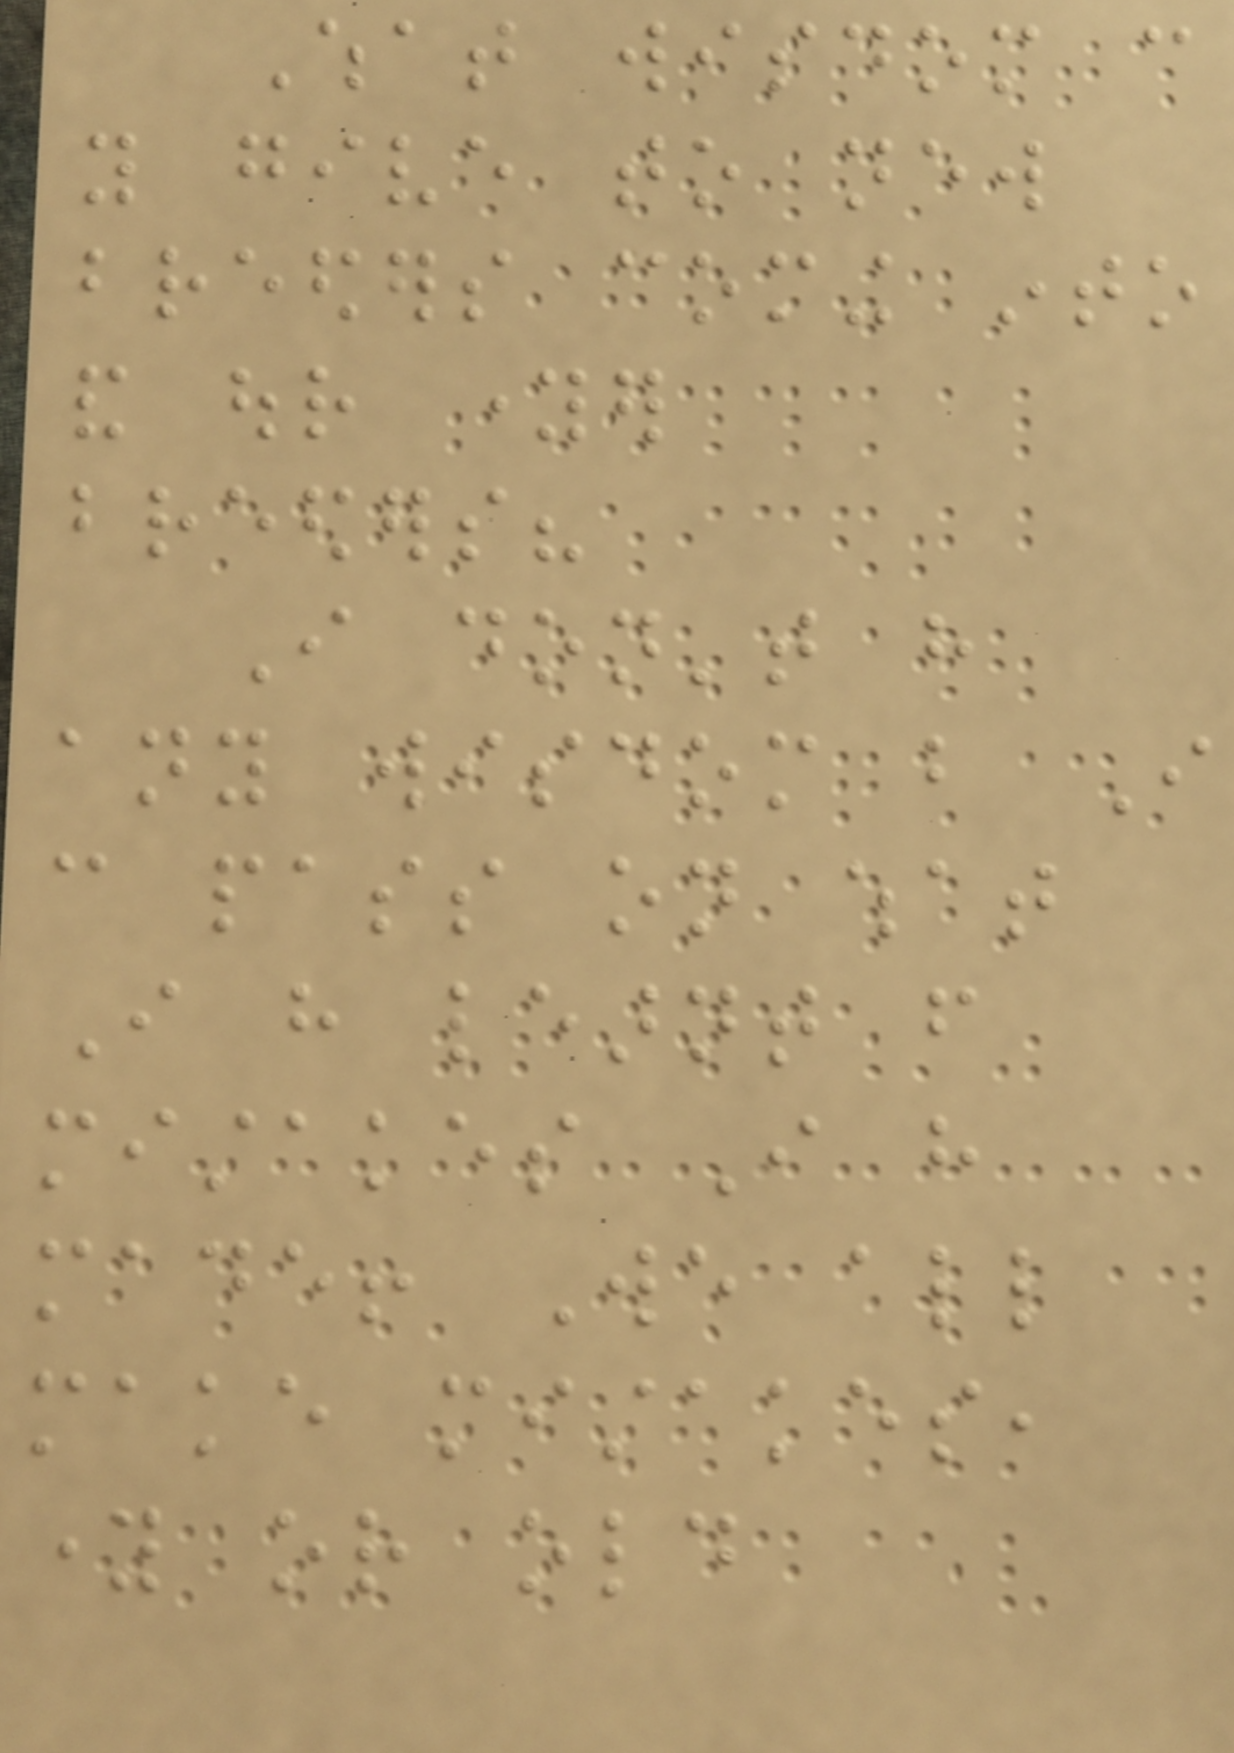What wisdom can
you give to new
breeders coming into
and our younger
breeders?
I don't have
any wisdom but I
can pass on what
I have learnt from
mistakes I have
made! We all
make mistakes,
young or old
